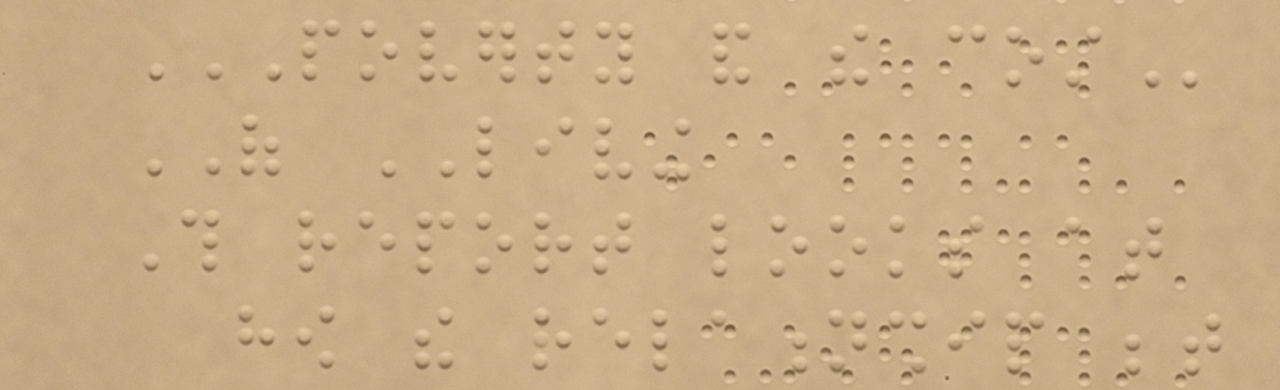POVERTY AND THE COST
OF LIVING
This report looks at
how the relationship between
